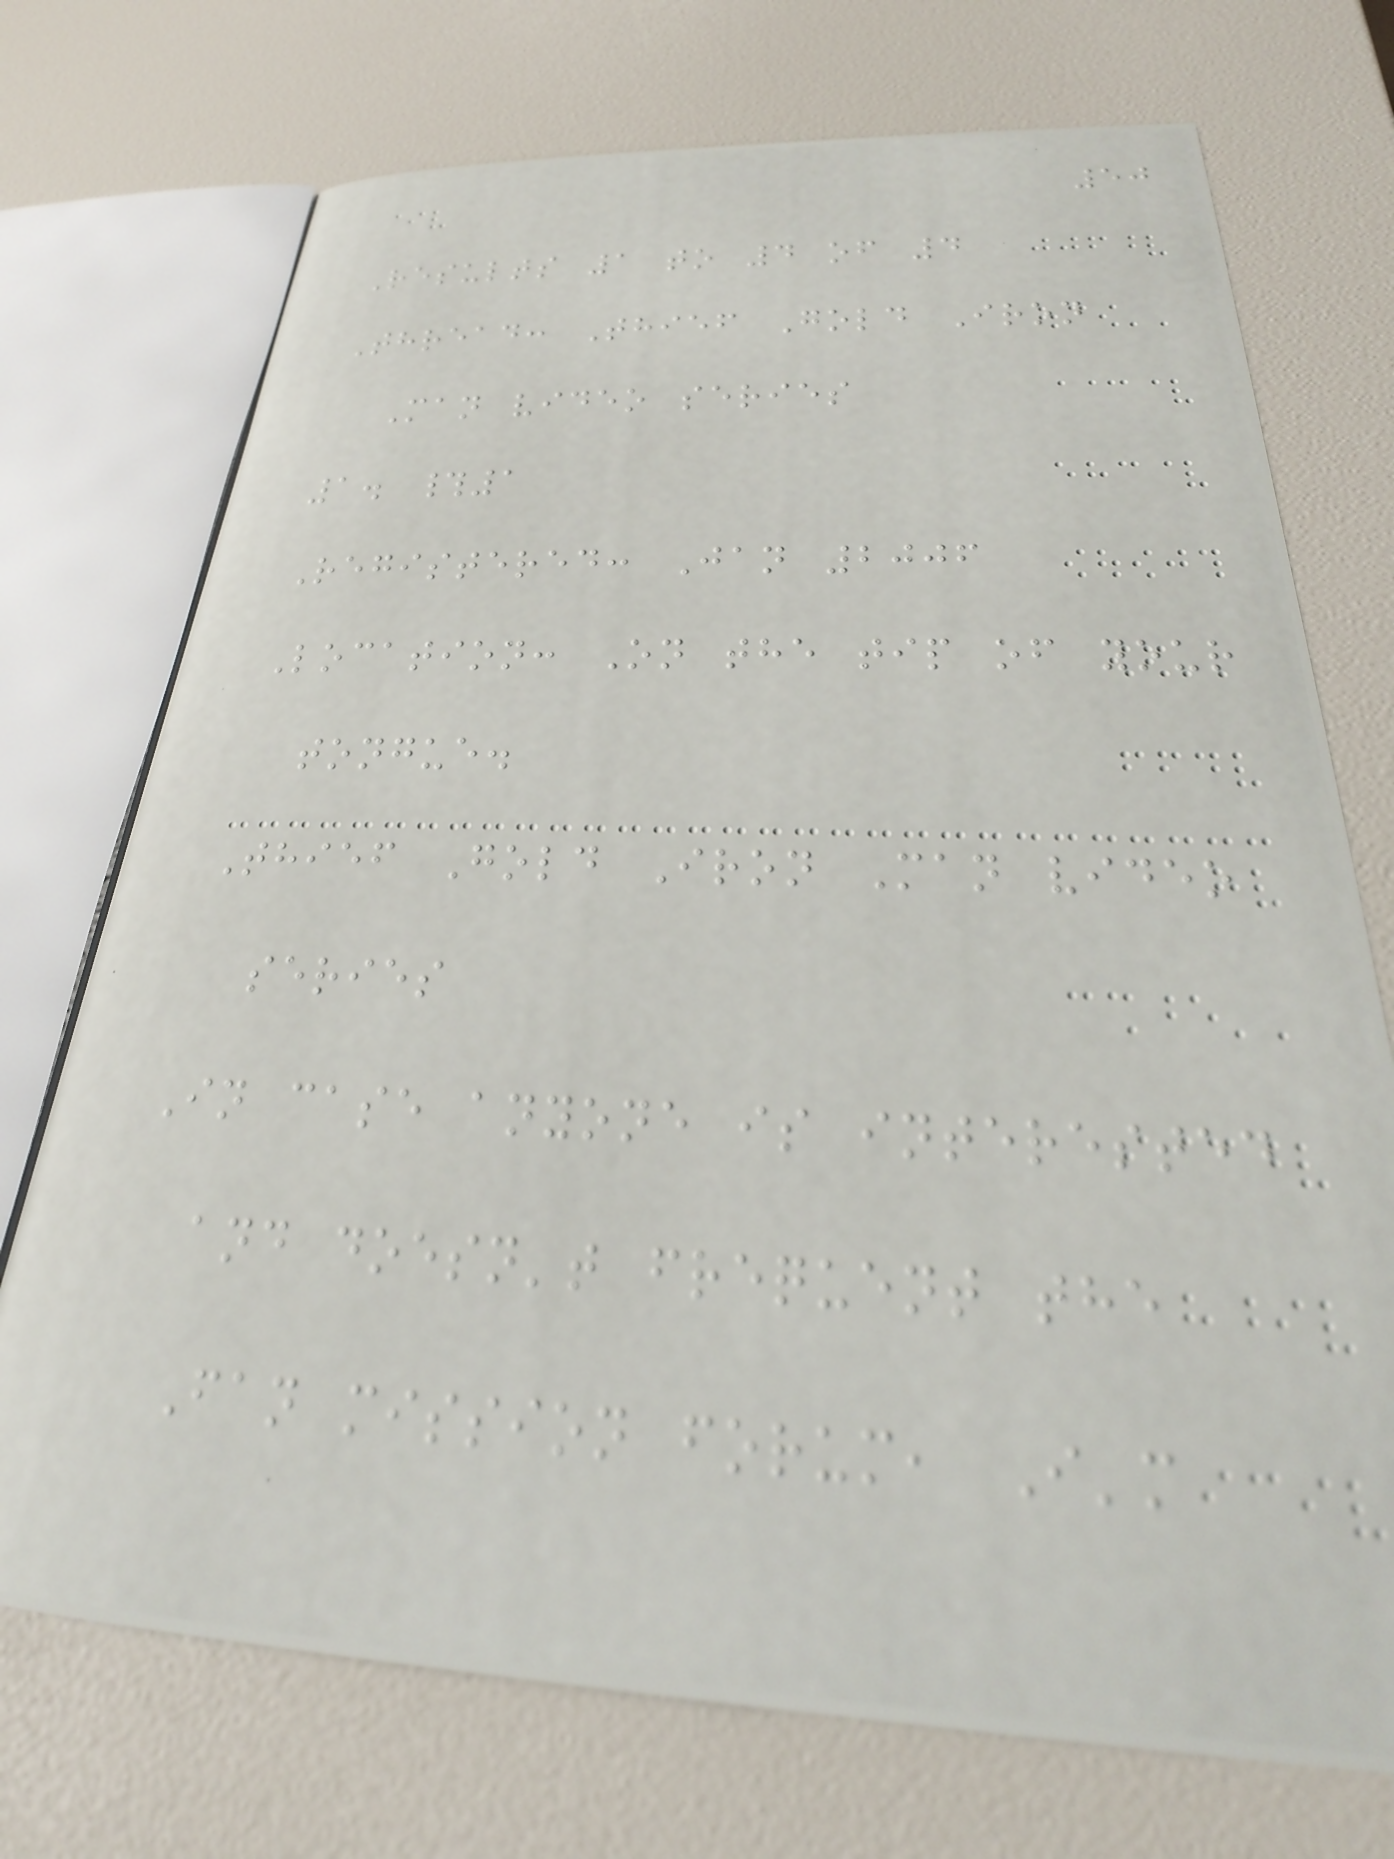50
Results 1 to 4 of 4
Thread: Thief Gold Iron
Man video series
1. #1
Registered: Jan 2006
Location: On the tip of your
tongue.
Thief Gold Iron Man video
series
In case anyone is interested
and doesn't frequent the
Fan mission forum, I'm
